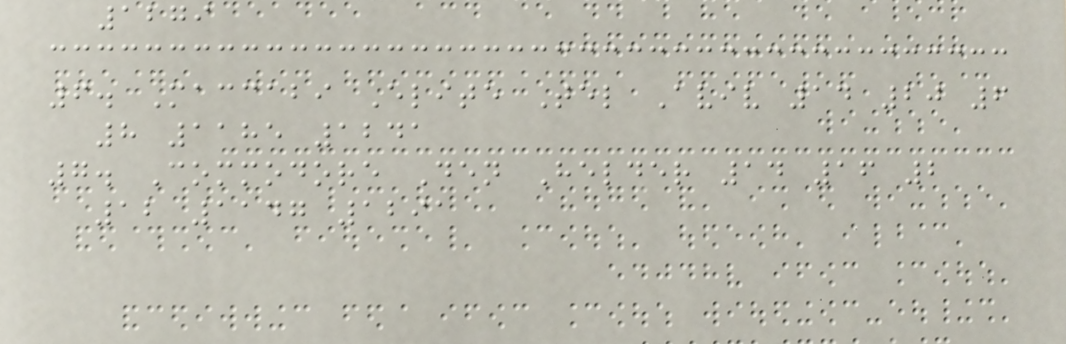1279
6. Maccabi Elite Tel Aviv 14 20 6
8 1185 1241
7. Commodore Den Helder 14 16 2
12 1147 1291
